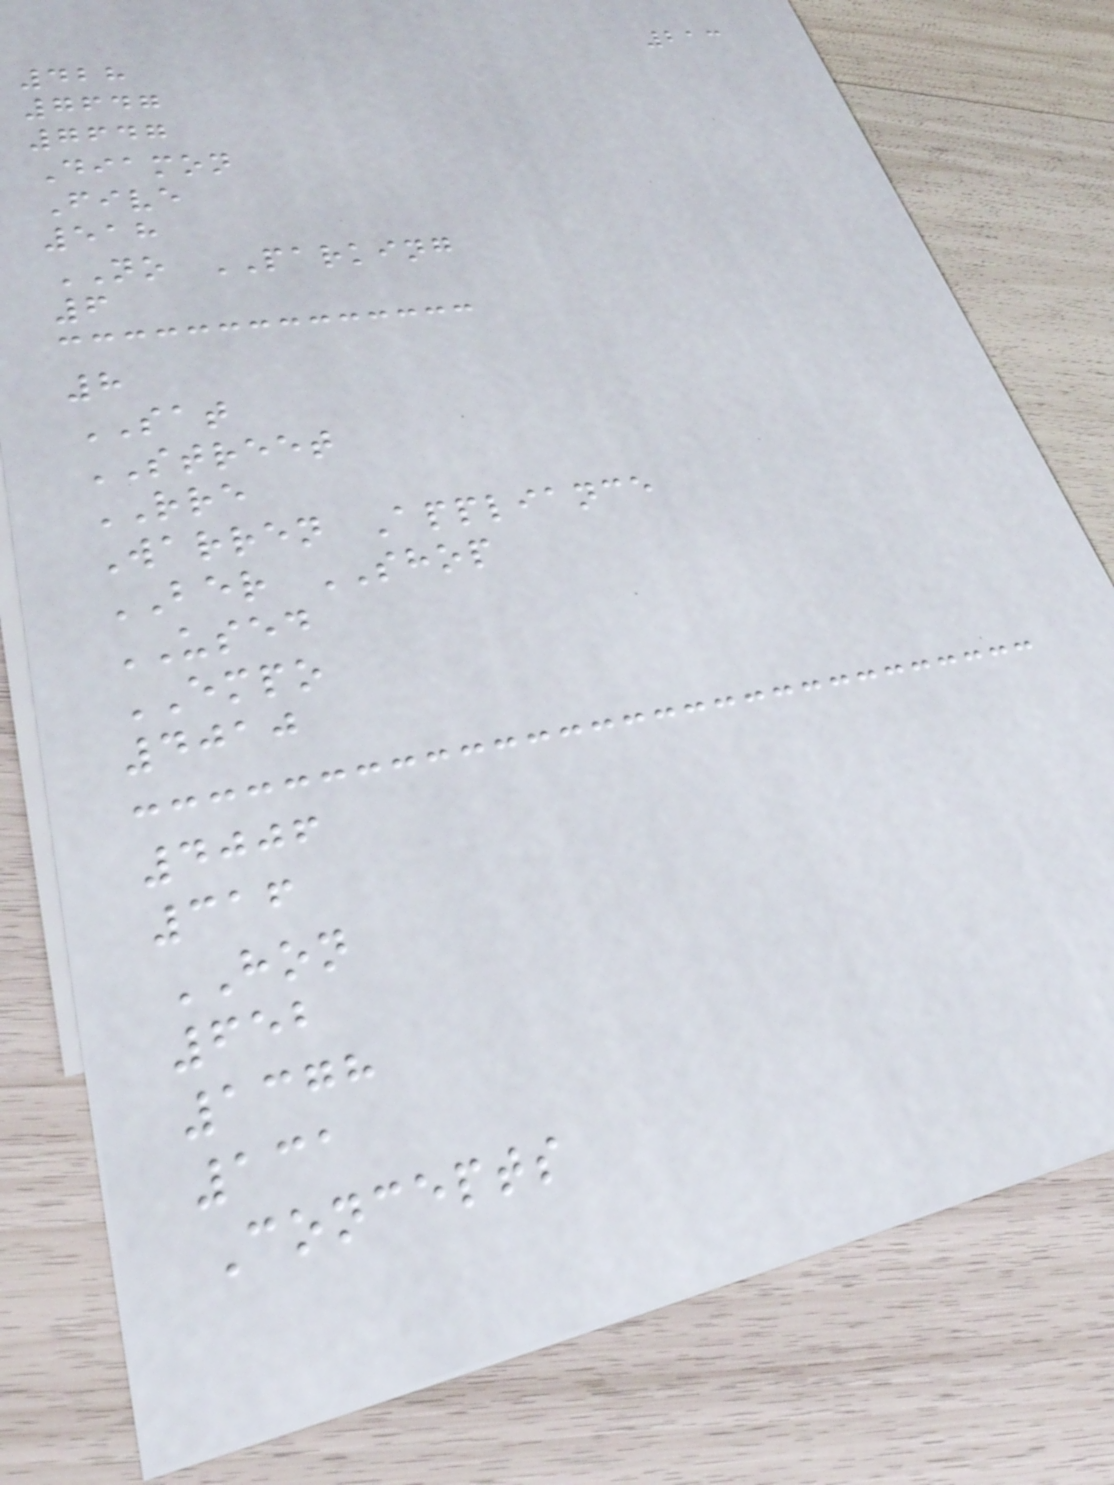213
428
7647
7647
Diamon
Five
518
NO PARKING
6
8
SAT
STREET
RRE
Warren Appliance
BER SHOP
USED
EMPO
4010
4006
316
HON
652
1378
131
Concepts
